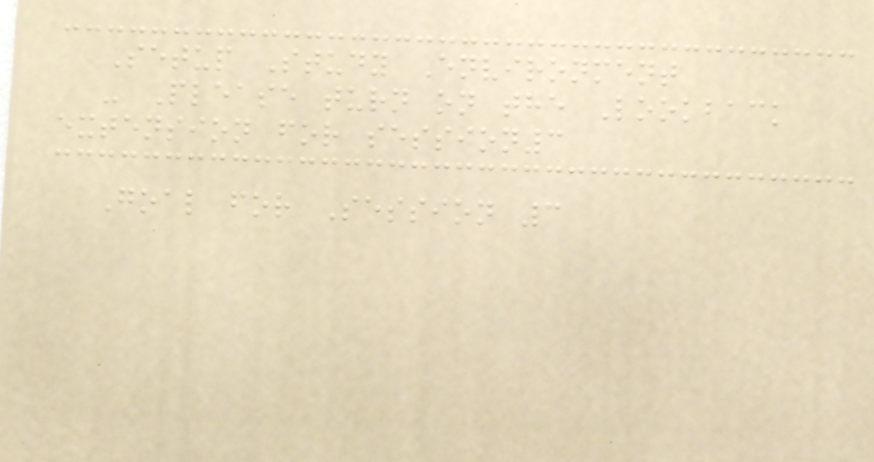Setup Study Environment
- Please turn on the Lookback
extension for session3
Goal for Session 3
